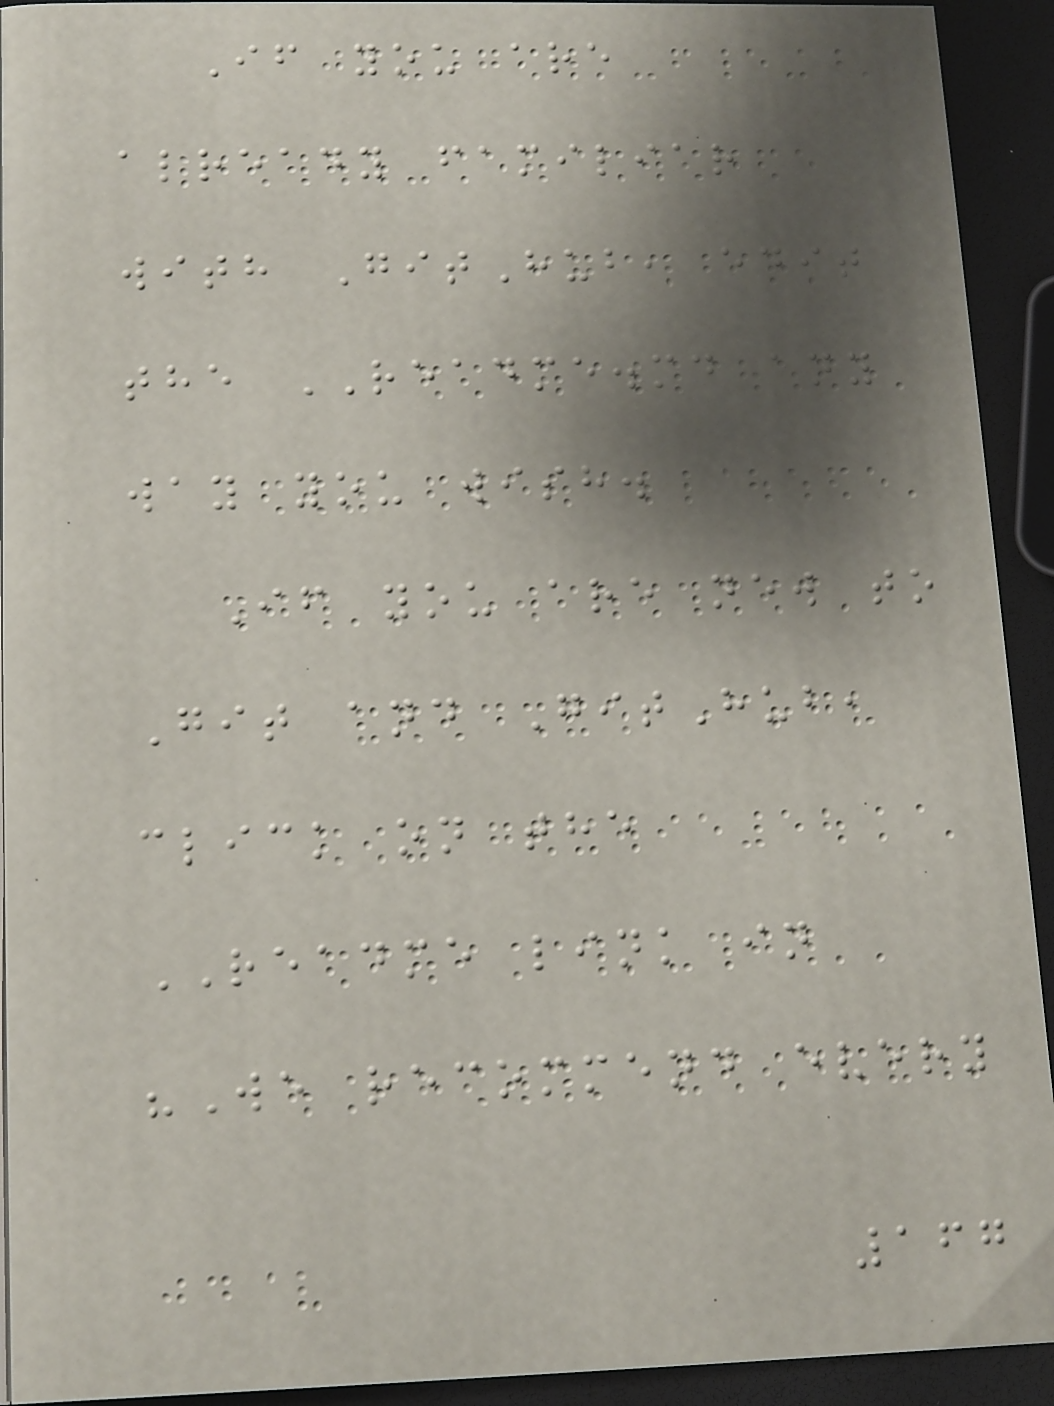If you are
already familiar
with GitHub, edit
the README.md any
way you wish.
If you are new to
Git and GitHub,
click on the
README link in
"We recommend every
167
